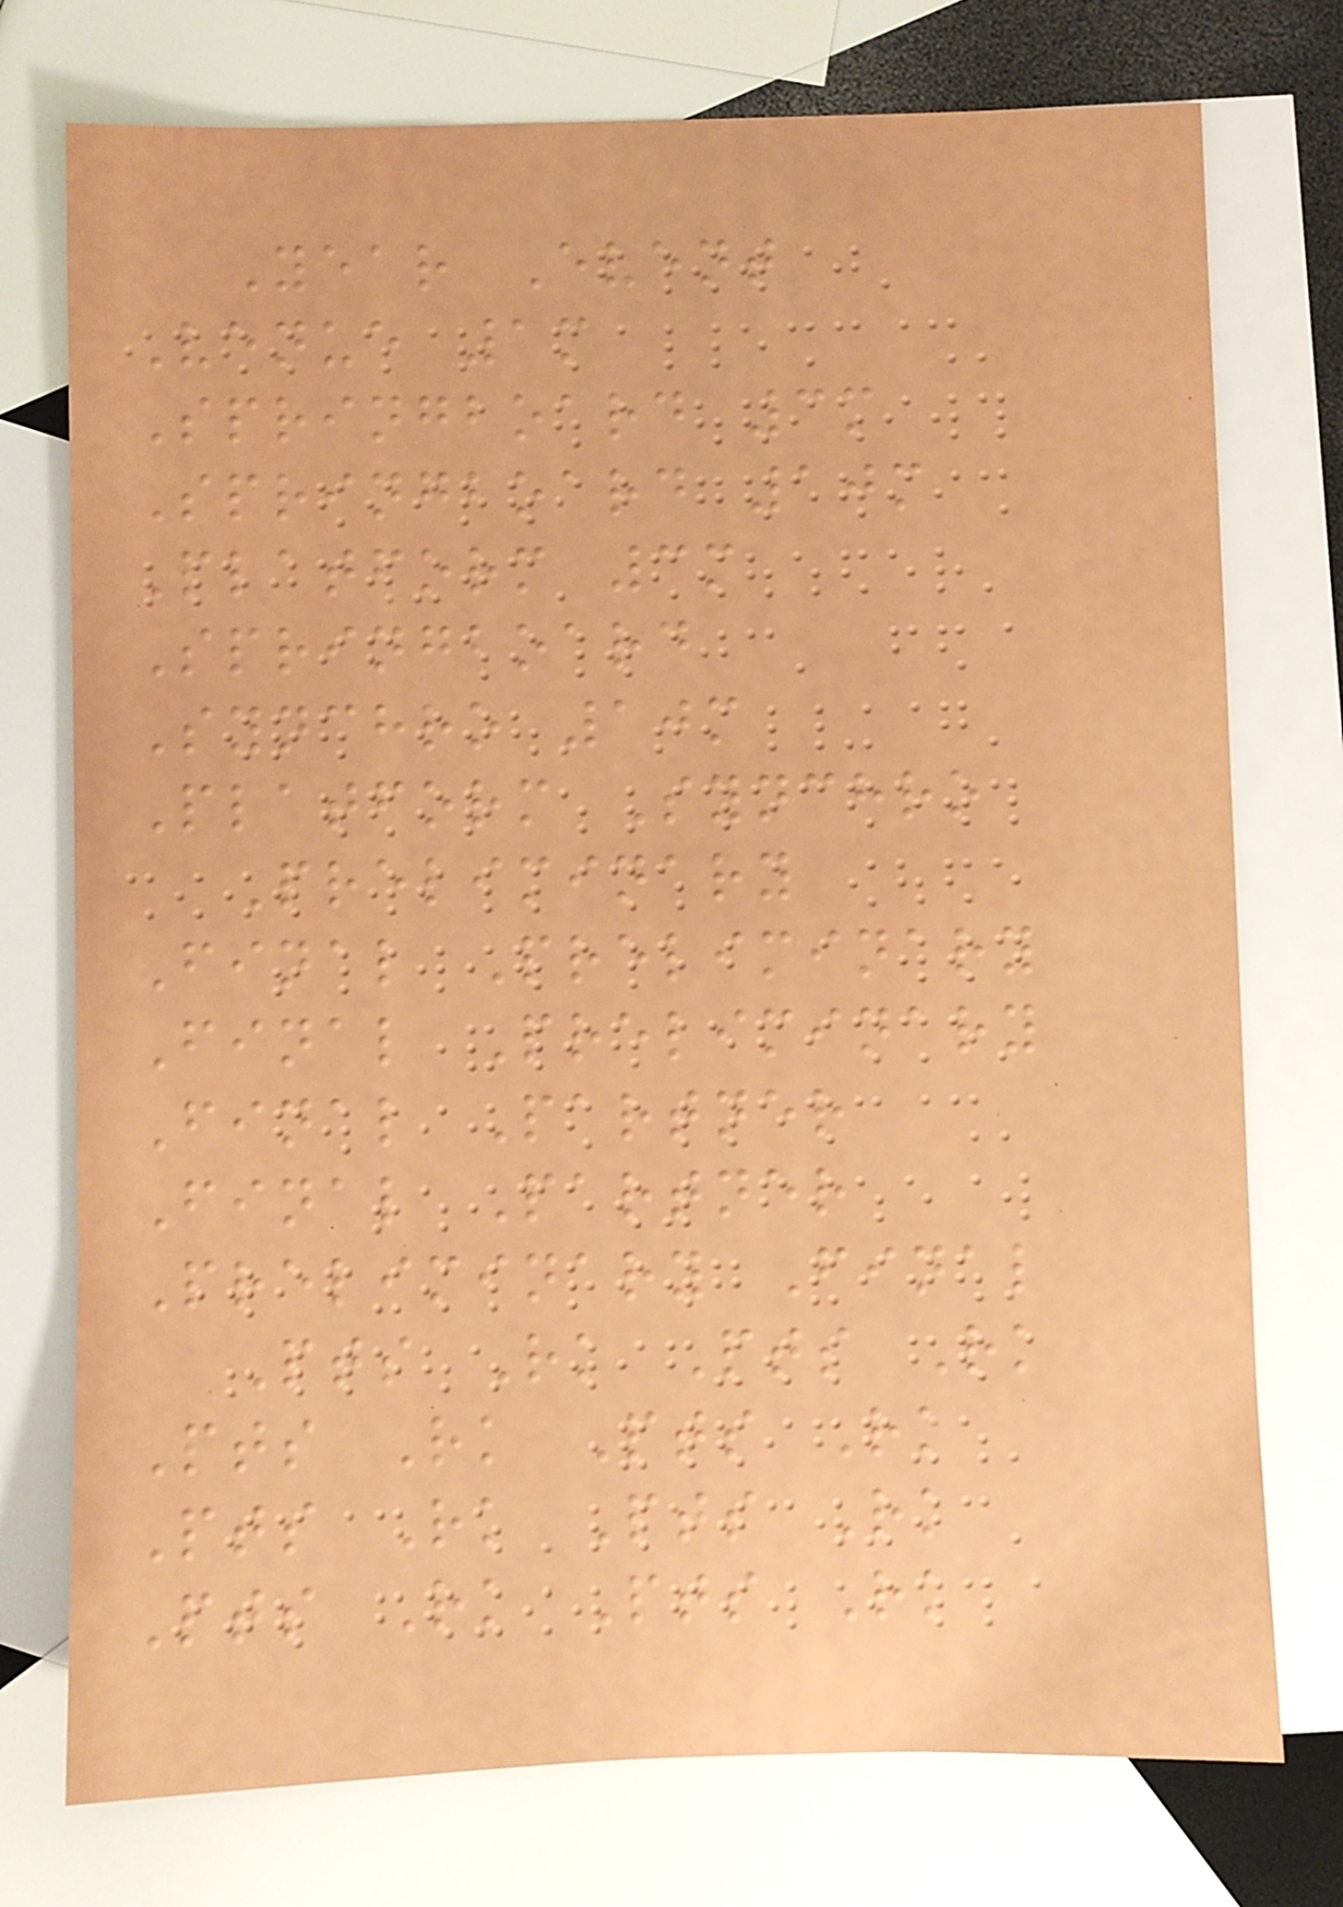Year Event
Venue 1m
Springboard 3m
Springboard 10m
Platform 3m
Springboard
Synchro 10m
Platform Synchro
Preliminary
Final Preliminary
Final Preliminary
Final Partner
Final Partner
Preliminary Final
Pts Rk Pts Rk
Pts Rk Pts Rk
Pts Rk Pts Rk
Pts Rk Pts Rk
